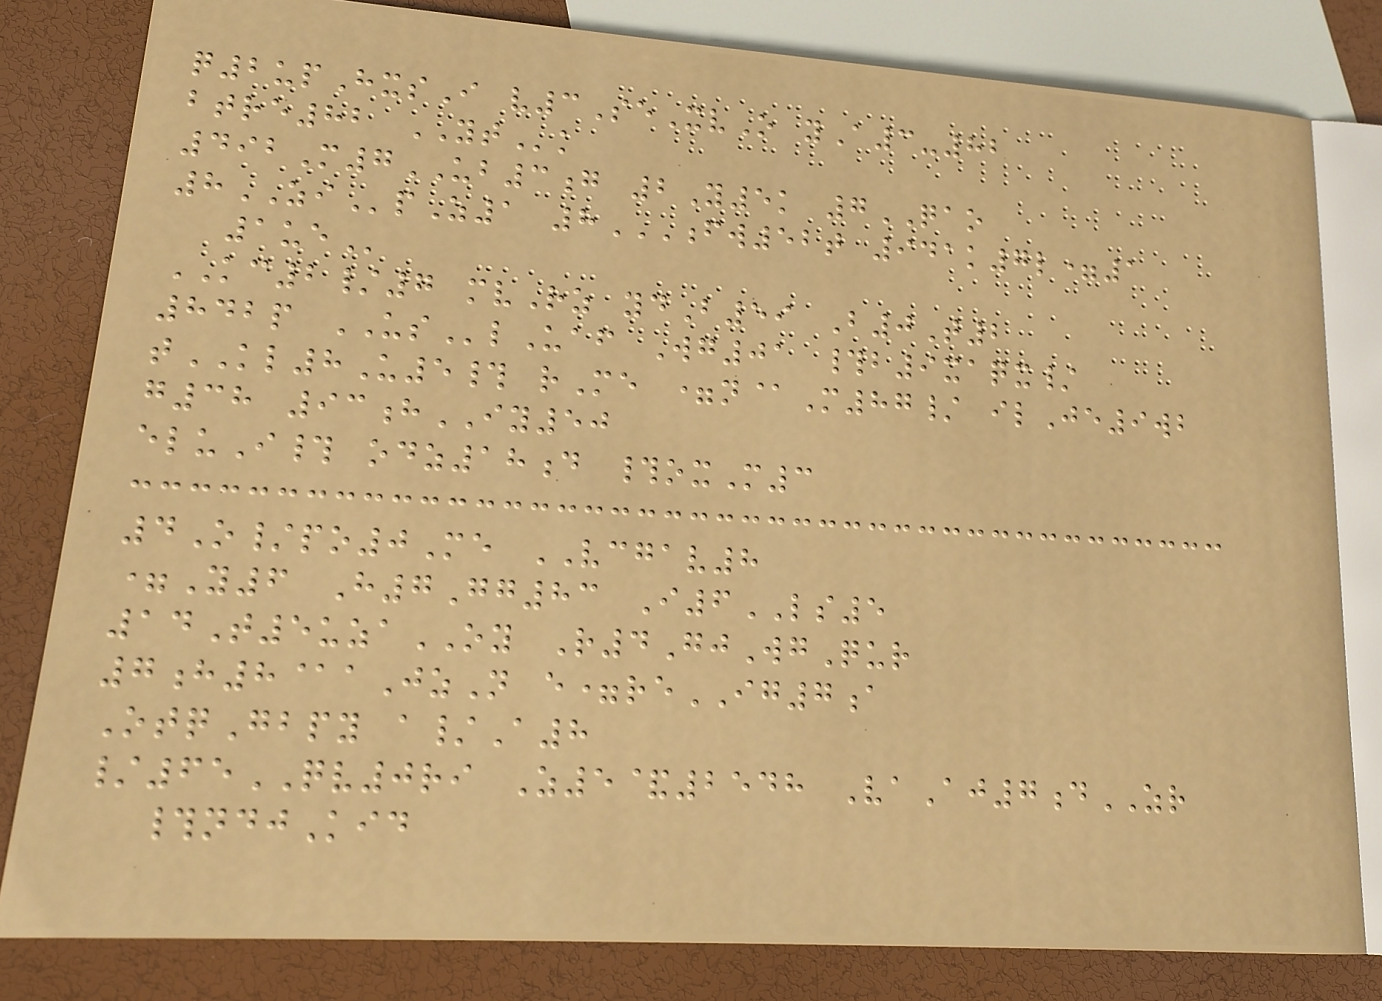q2upHxsI v3SeXvO yA3-82
btre82 YTk
492M7UB3g 2Y5k 7QAO
8ZIpZ1 8FW52T 941K7L=1
1UE
KC2/7 mvRz ydB59 B0T2
842p USlUaf Wg01 #b9xaqx/
tKL8U5# rMe =n@M87/ ilJe9wb
g38 93hIY50
eluI# odz18d #oxM3
4O/po0Me VCGAV8
=Y6 H7Gg83 I6LS5
14T5uzaOY R4GjWgQur
7h8@aJzN e=reIG7a
OtqGbpy a/A8
/65QV0ri Z5&2548 VaAj7dZR
#ndjKid
